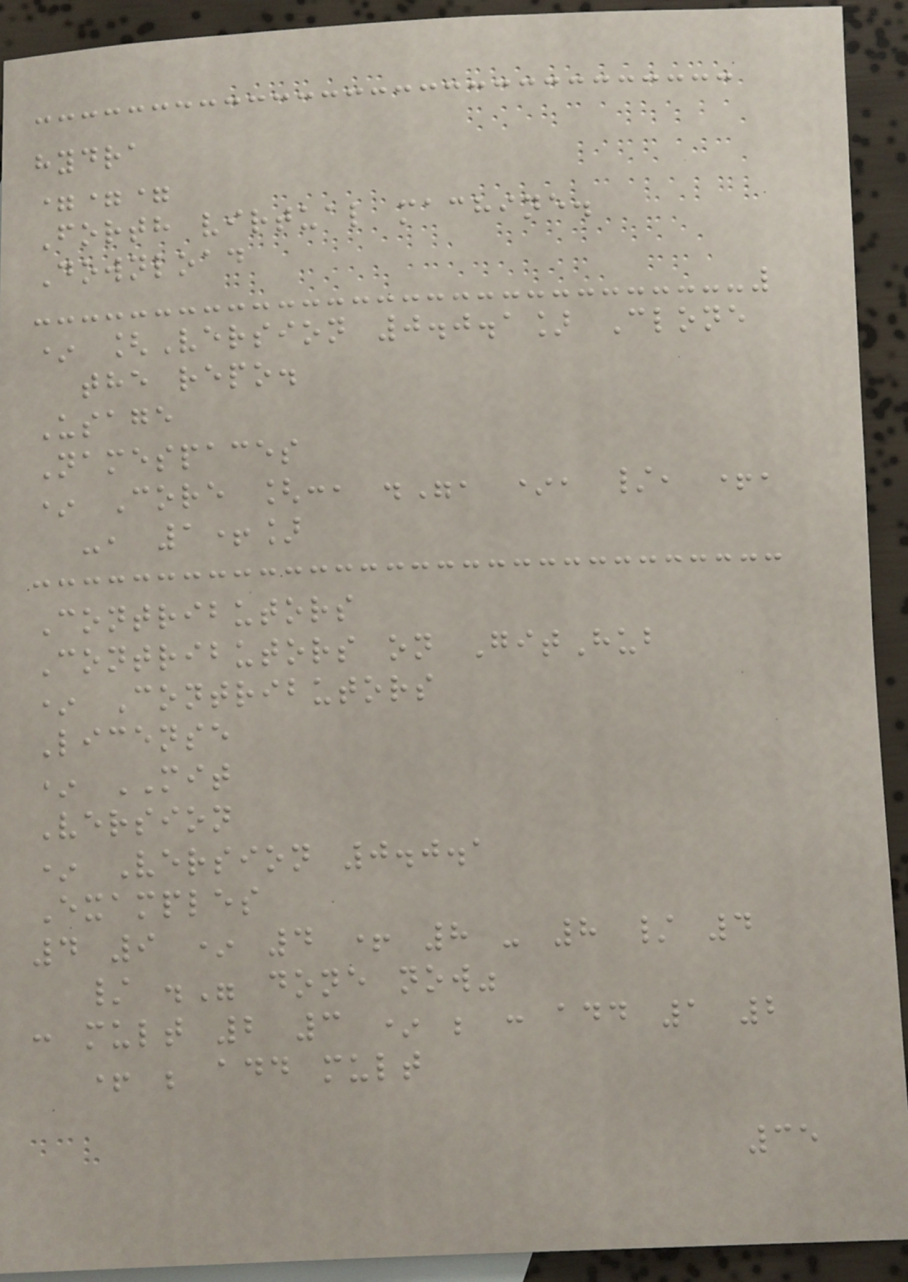hydra
===
Forth virtual machine.
Download
* [Version 0.0.1] Clone
the repo.
Usage
Namespaces
* Core [:, .", *, /, +,
-, 1+]
Contributors
Contributors on GitHub
* Contributors
License
* MIT
Version
* Version 0.0.1
Examples
4 9 * 4 + 8 - 8 / 4
/ ." done now"
: mult 2 3 * ; : add 1 2
+ ; add mult
35
